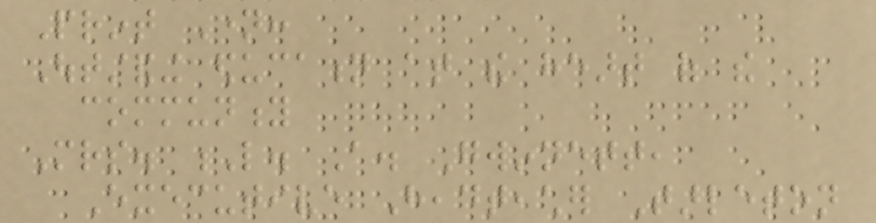Print Name:
Outstanding education at the heart of the
community
Mrs. L. A. Gwinnett,
Executive Headteacher Tarleton
